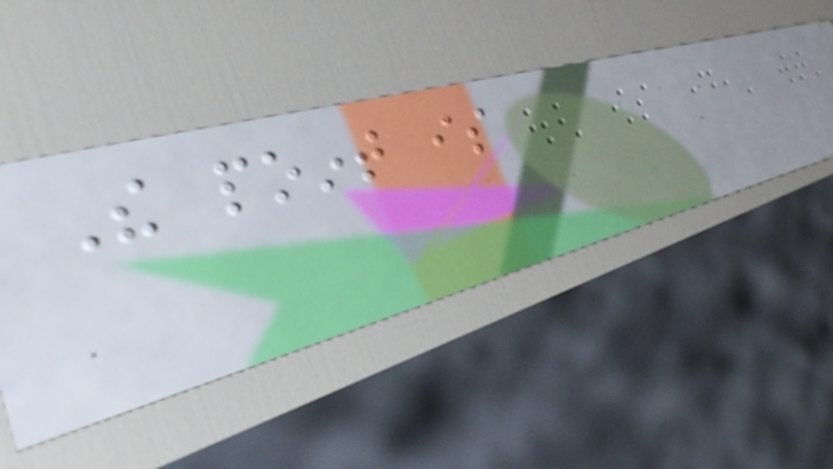The point is
